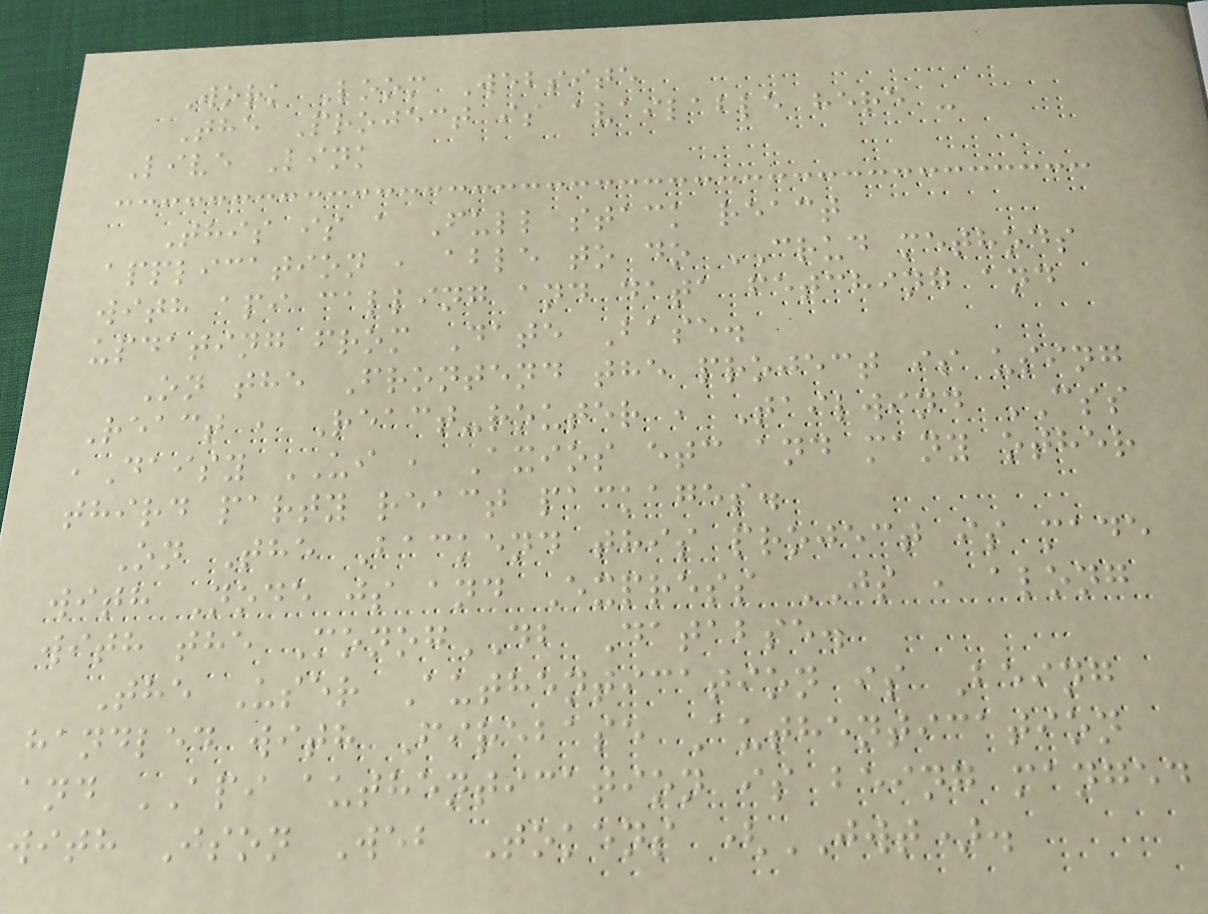Work Loom Website
The Project is available here -
Live Link
This is a Full stack react
application , able to do CRUD methods
with api calling and data fetching and
updating from Date Base.
On the Frontend the project is using
React , React-router , Tailwind CSS
,Daisy UI , Axios etc and many other
third party react packages.
On The Backend this project is made
with Node js and Express JS , along
with the MonogDB Databse.
The User Authentication is Being
handled with Firebase Authentication
and API authentication is being manged
with Json Web Tokens (JWT).
